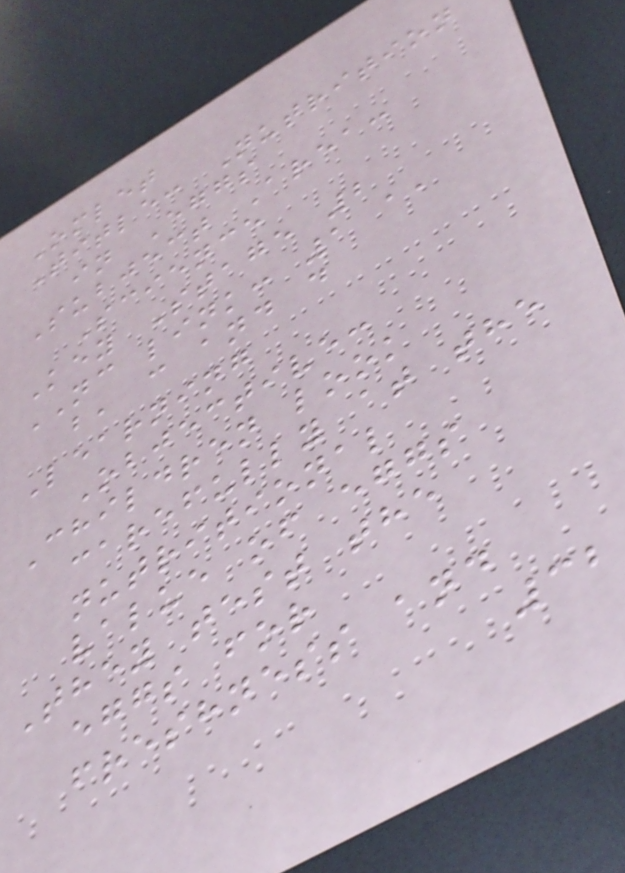Omlet
Title: Nutrition
in Eggs
Subject Area:
Science
Key Stage 2
NC link: 1 a,
b, c and d
Learning
Objective:
Children look
carefully at the
nutritional
value of eggs
They test the
eggs for
freshness and
32
